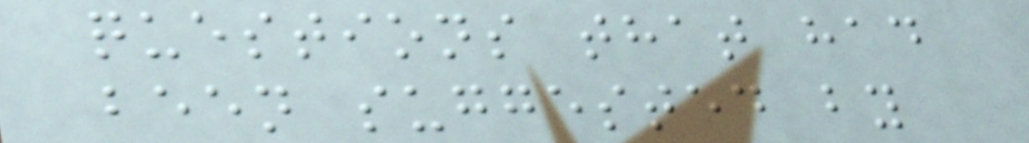questions that had
been suggested by
